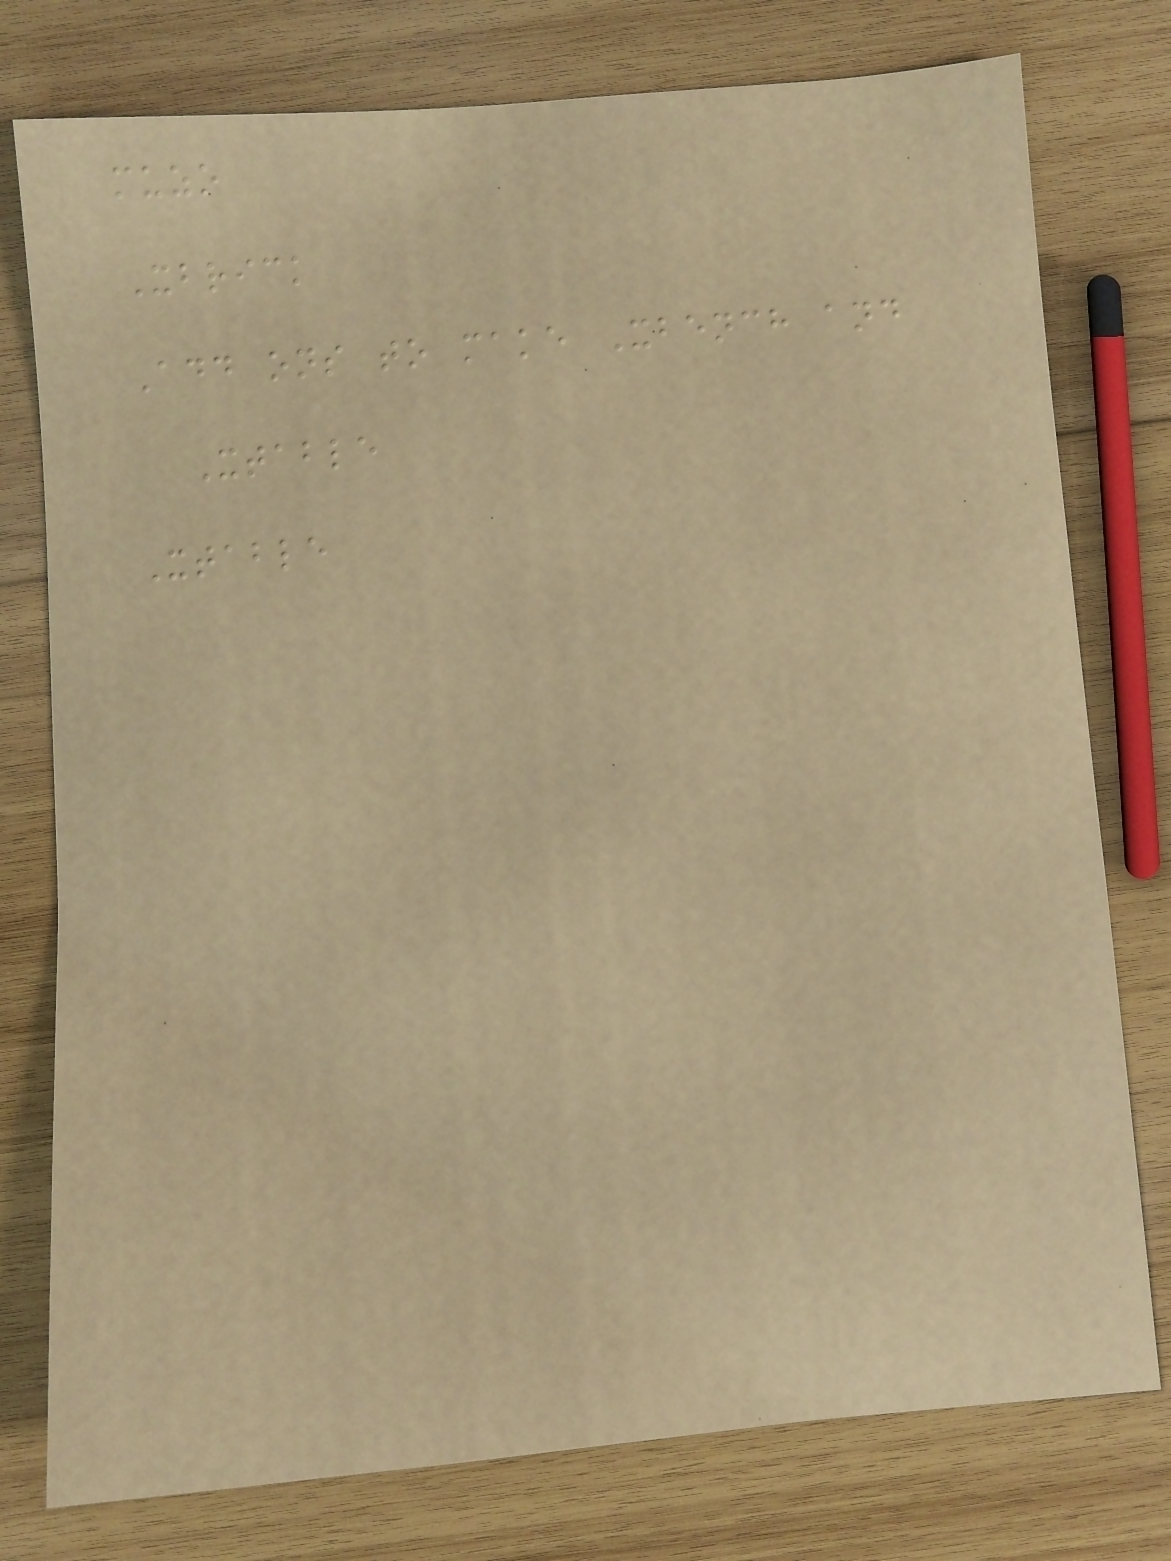muzo
Xbrick
Add ons to make Xbench and
Xtable
Xtable
